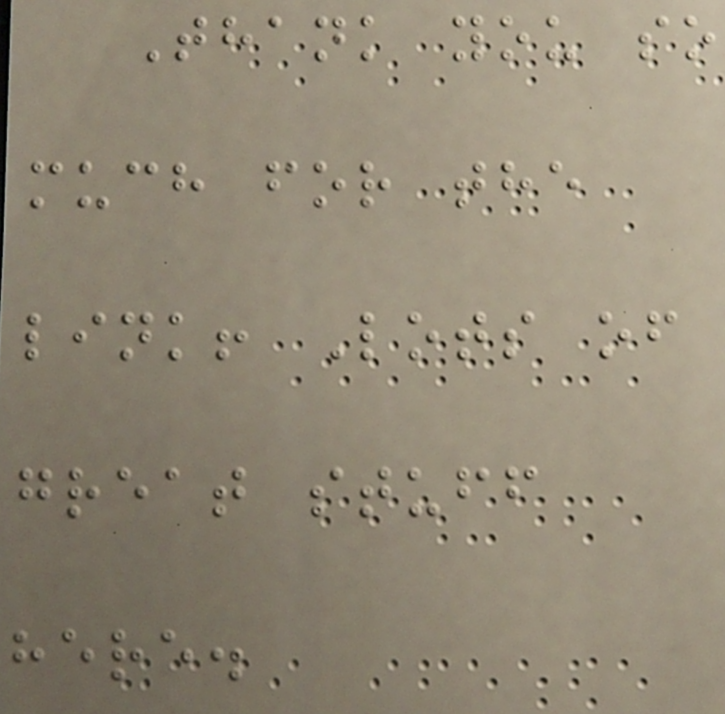Thank you so
much for the
link! Lots of
great stuff
here.
